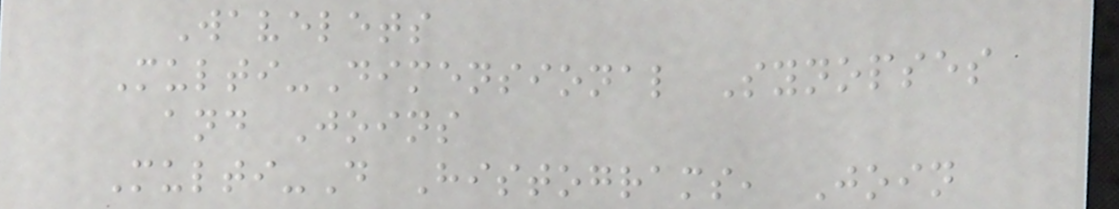Wavelets
Multi-Dimensional Synopses
and Joins
Multi-D Histograms, Join
